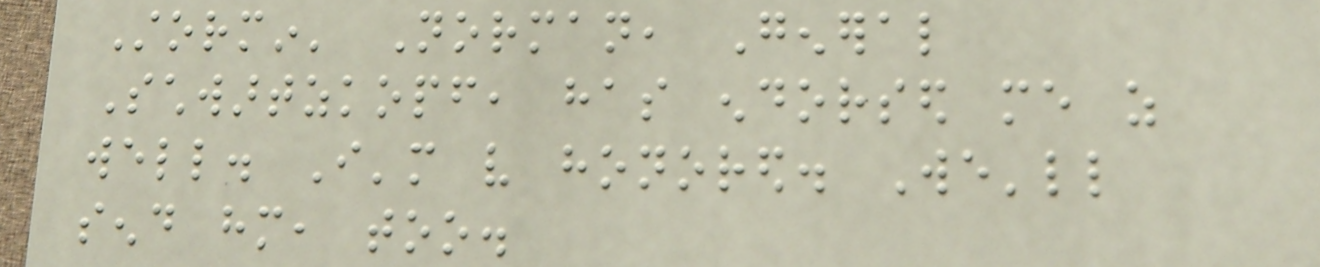Stormin' Norman, General
Schwartzkopf, has endorsed me as
well. I'm very honored. We'll
send him, too.
